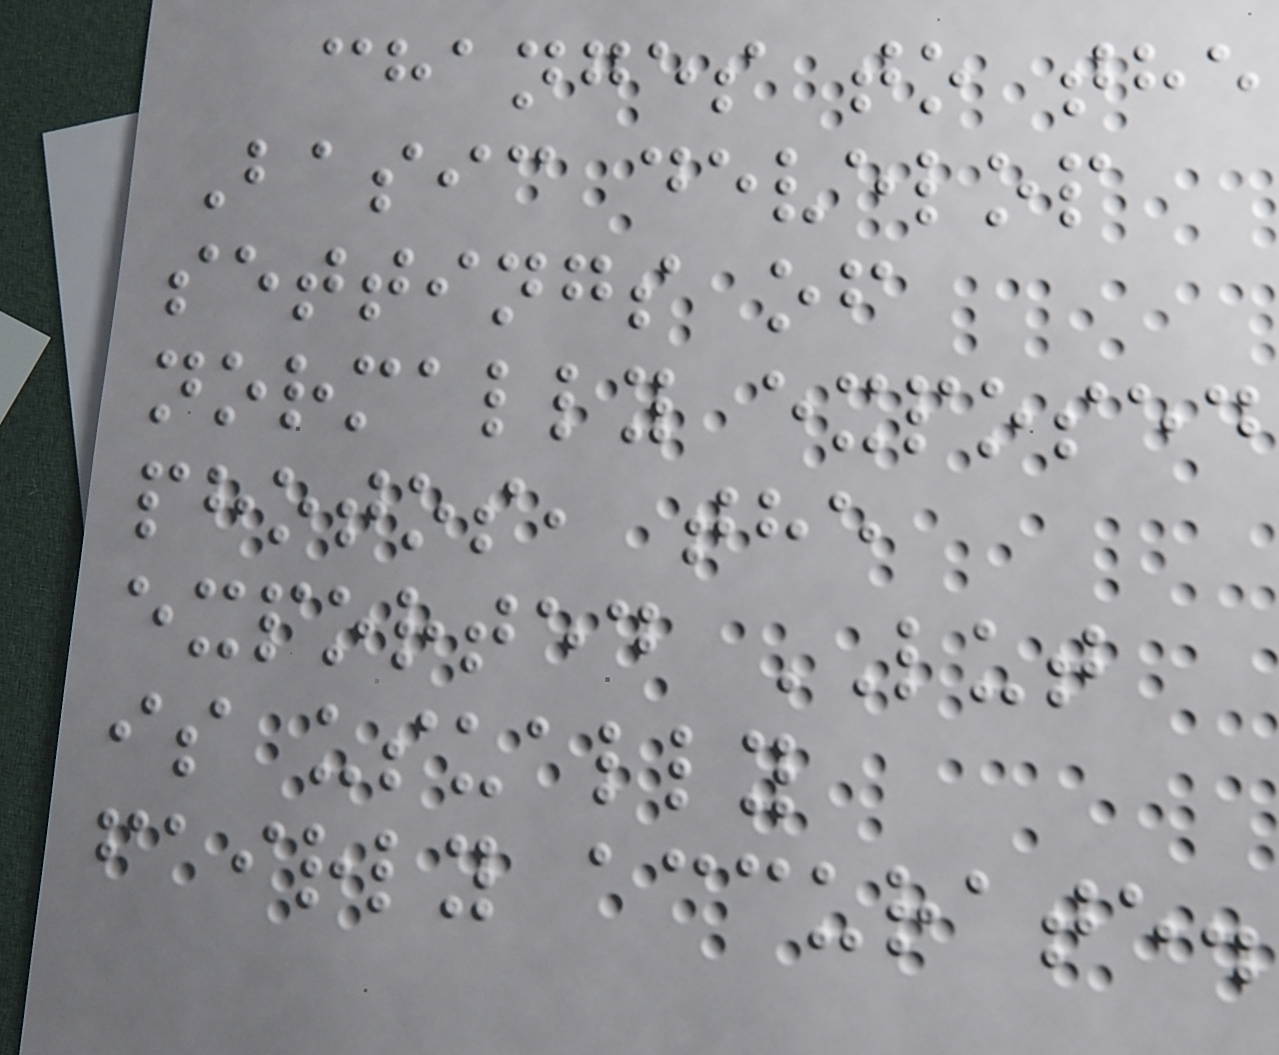changes to the
Basic develop
settings of
normally exposed
photos, the
exported LUT
is usually
fairly accurate.
